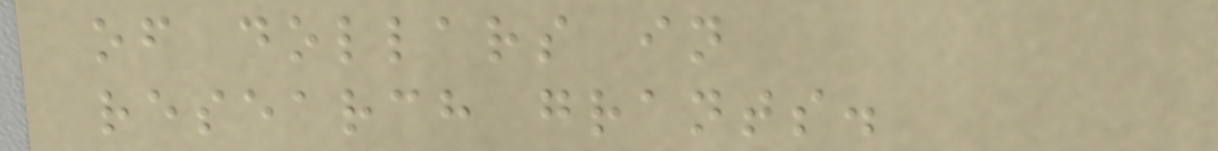of dollars in
research grants.
